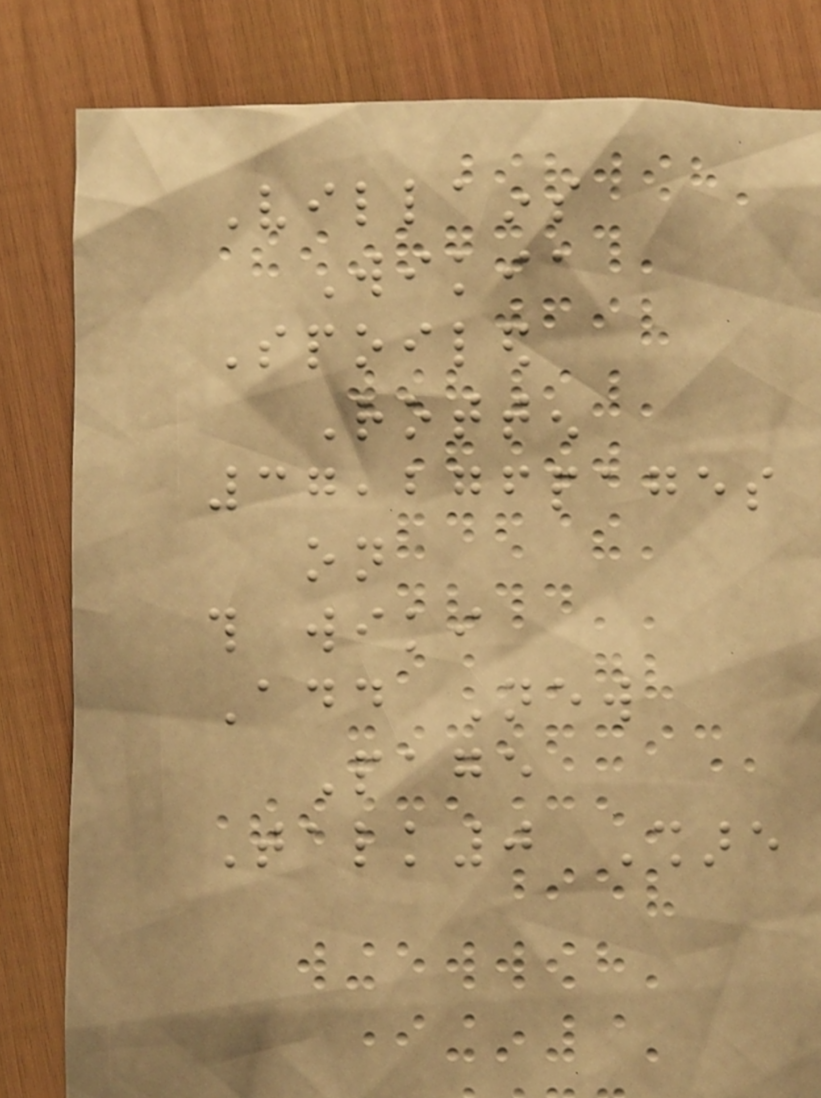Villains
Wikia
Spoiled
Rotten
37,276pages
on
this wiki
Add New
Page
Talk0 Share
